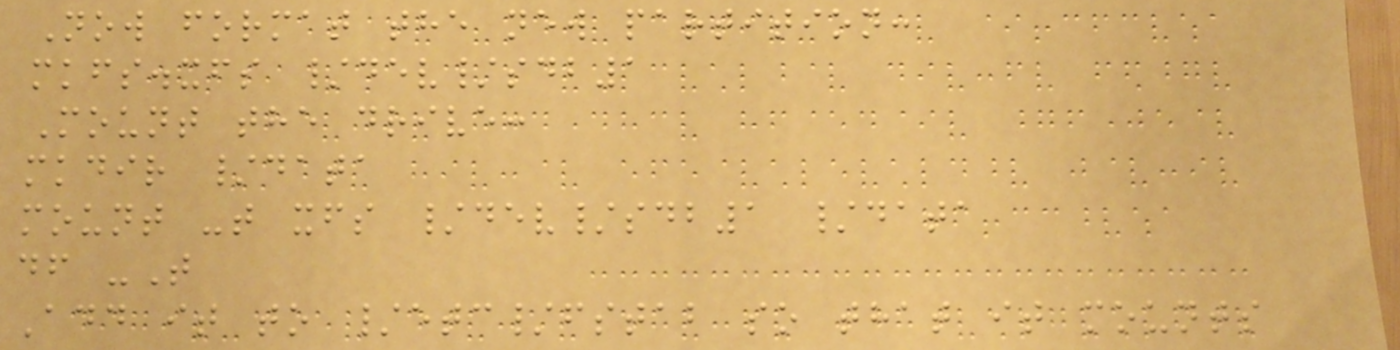Now format the new partition:
mkfs.xfs /dev/sdb1
Mount the drive:
mkdir /data
mount -t xfs /dev/sdb1 /data
df -T
Add it to /etc/fstab so that it mounts
